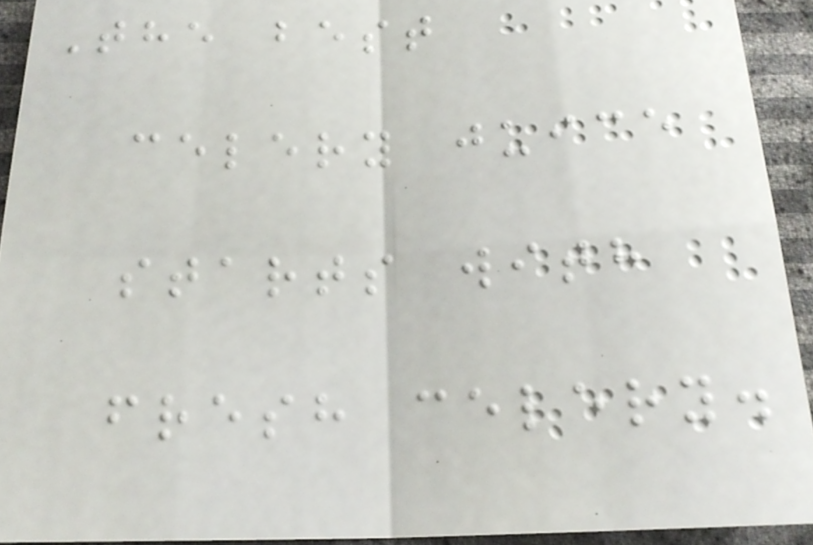The best
celery juice
starts with
fresh celery.
